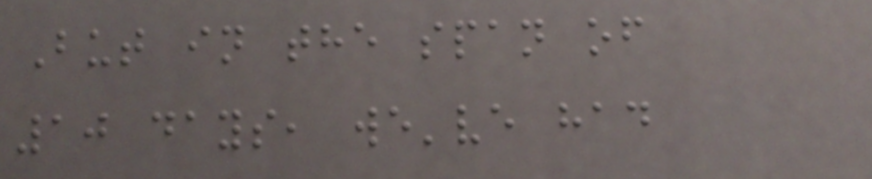But in the span of
10 days, we've had
